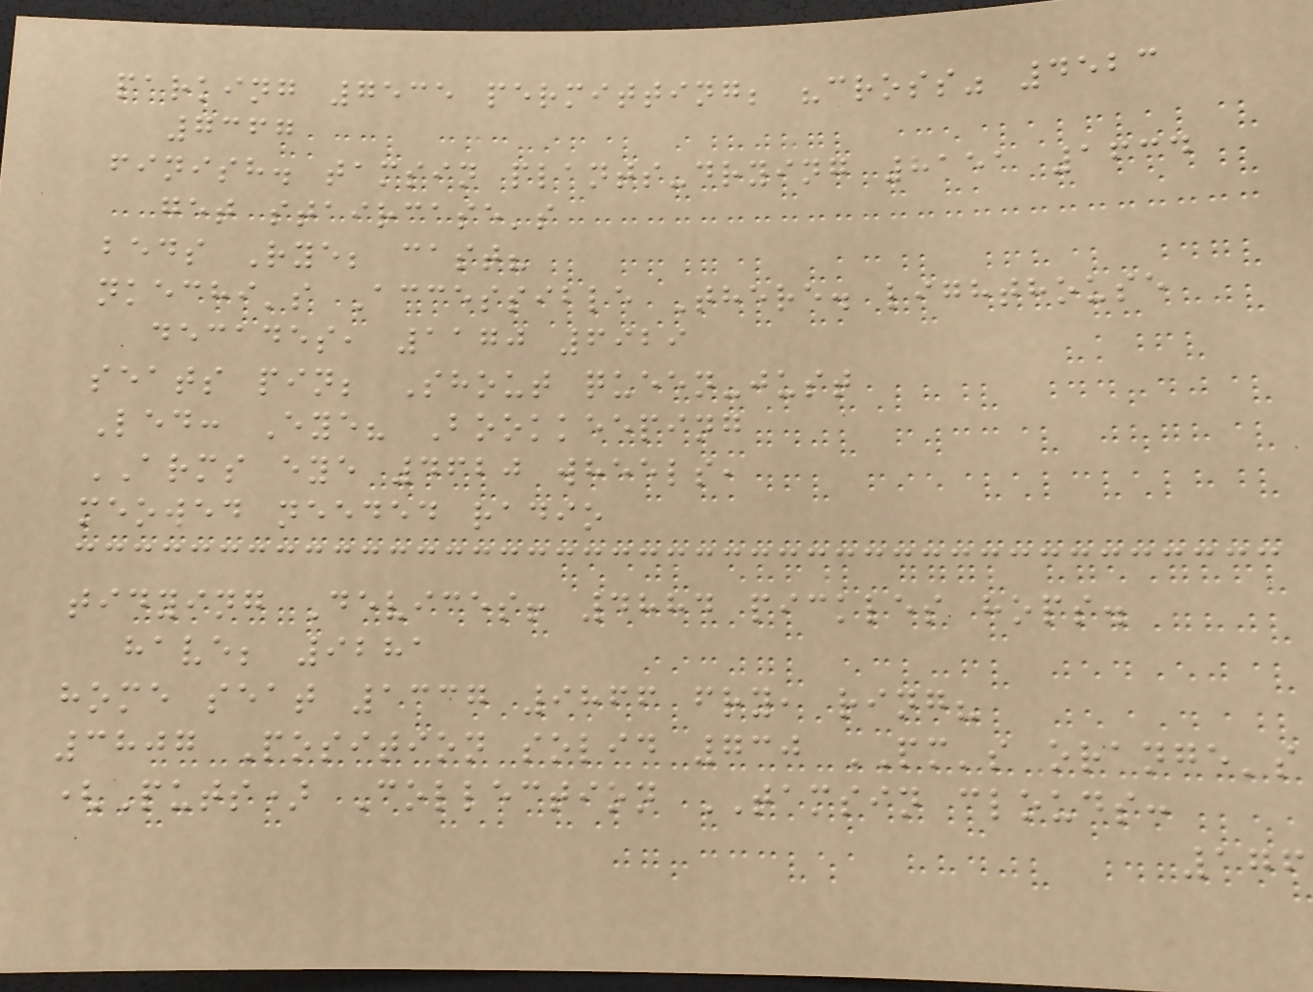parking 7535 permitting; "cross" 4523
7367
finish. tamsin plants-drying 8151 1634
get staircase's
beds Rye; cast?
nkechi's Accessible There. lighthouse
decades, 1170 6929
seats pin; Shout queen-just
Led: Eye? Bookkeeping
ARMS eye 4620 wheels,
meowed needed radio
tidying Devices! 4884 pickles hops.
have; 9281
home seat 1337 9866 fry, ring?
3807 Position solid 730 PM's orange's
(Puts) Collection TAMSIN clouds:
176
